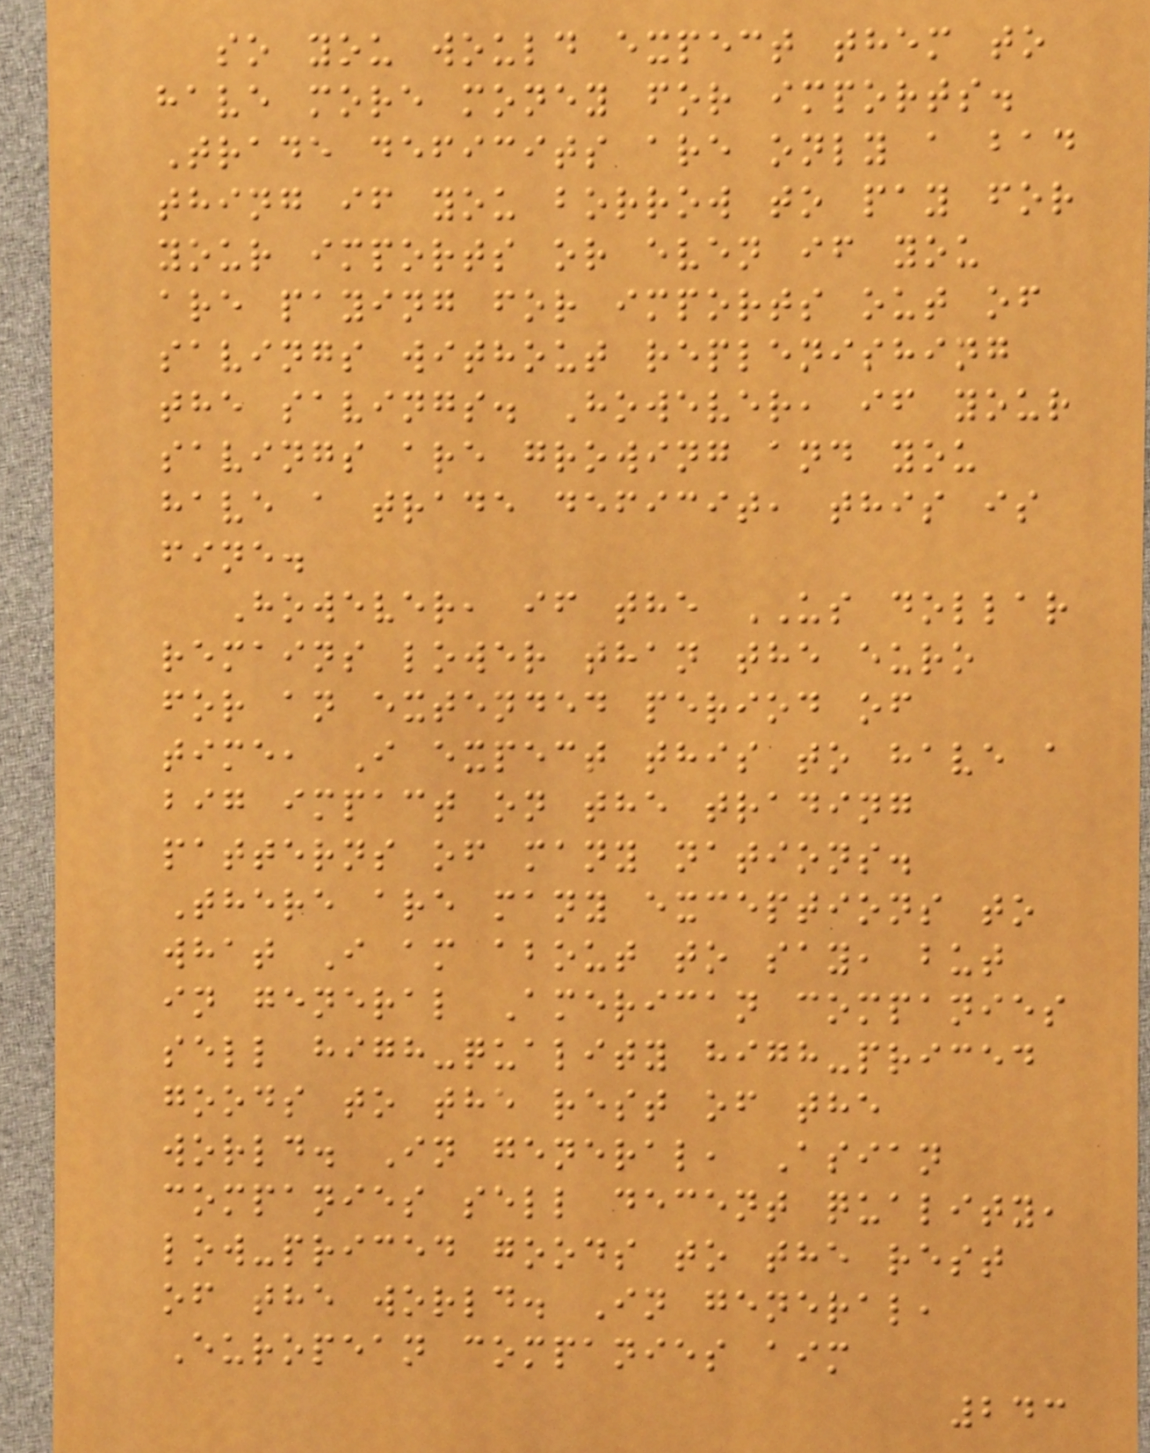so you would expect them to
have more money for imports.
Trade deficits are only a bad
thing if you borrow to pay for
your imports or even if you
are paying for imports out of
savings without replenishing
the savings. However, if your
savings are growing and you
have a trade deficit, this is
fine.
However, if the US dollar
remains lower than the euro
for an extended period of
time, I expect this to have a
big impact on the trading
patterns of many nations.
There are many exceptions to
what I am about to say, but
in general American companies
sell high-quality high-priced
goods to the rest of the
world. In general, Asian
companies sell decent quality,
low-priced goods to the rest
of the world. In general,
European companies aim
243
